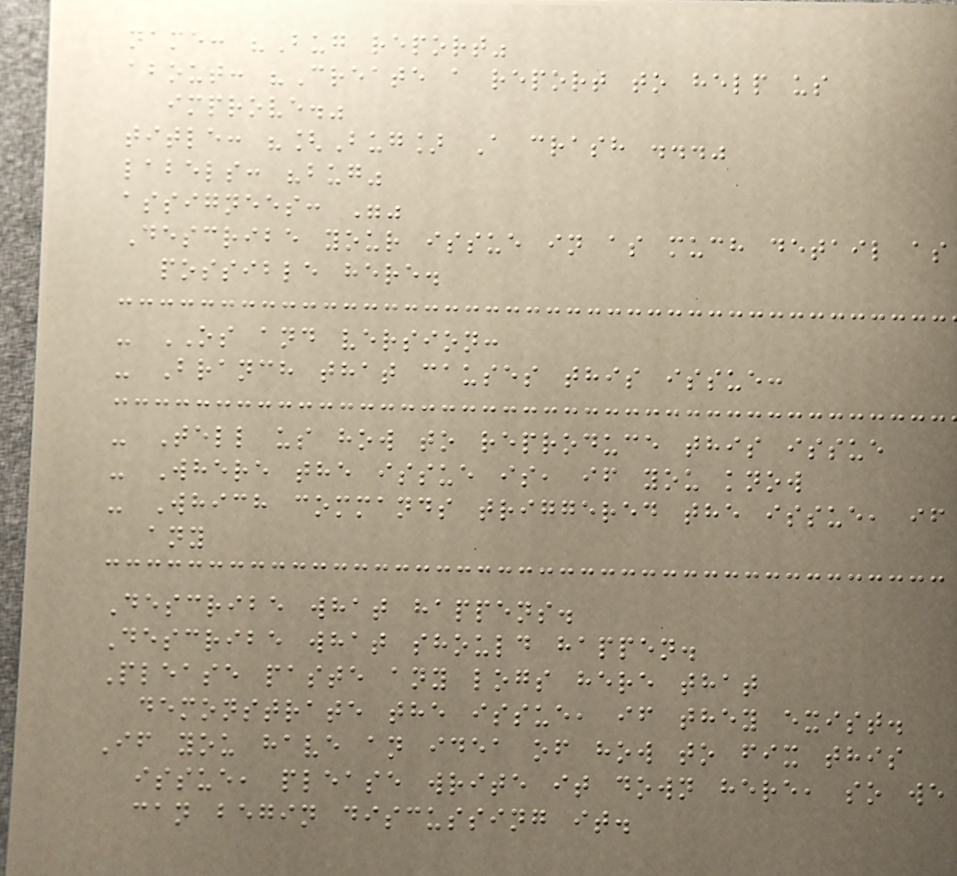name: "Bug report"
about: "Create a report to help us
improve."
title: "[Bug] A crash ..."
labels: "bug"
assignees: ""
Describe your issue in as much detail as
possible here.
- OS and version:
- Branch that causes this issue:
- Tell us how to reproduce this issue
- Where the issue is, if you know
- Which commands triggered the issue, if
any
Describe what happens.
Describe what should happen.
Please paste any logs here that
demonstrate the issue, if they exist.
If you have an idea of how to fix this
issue, please write it down here, so we
can begin discussing it.
